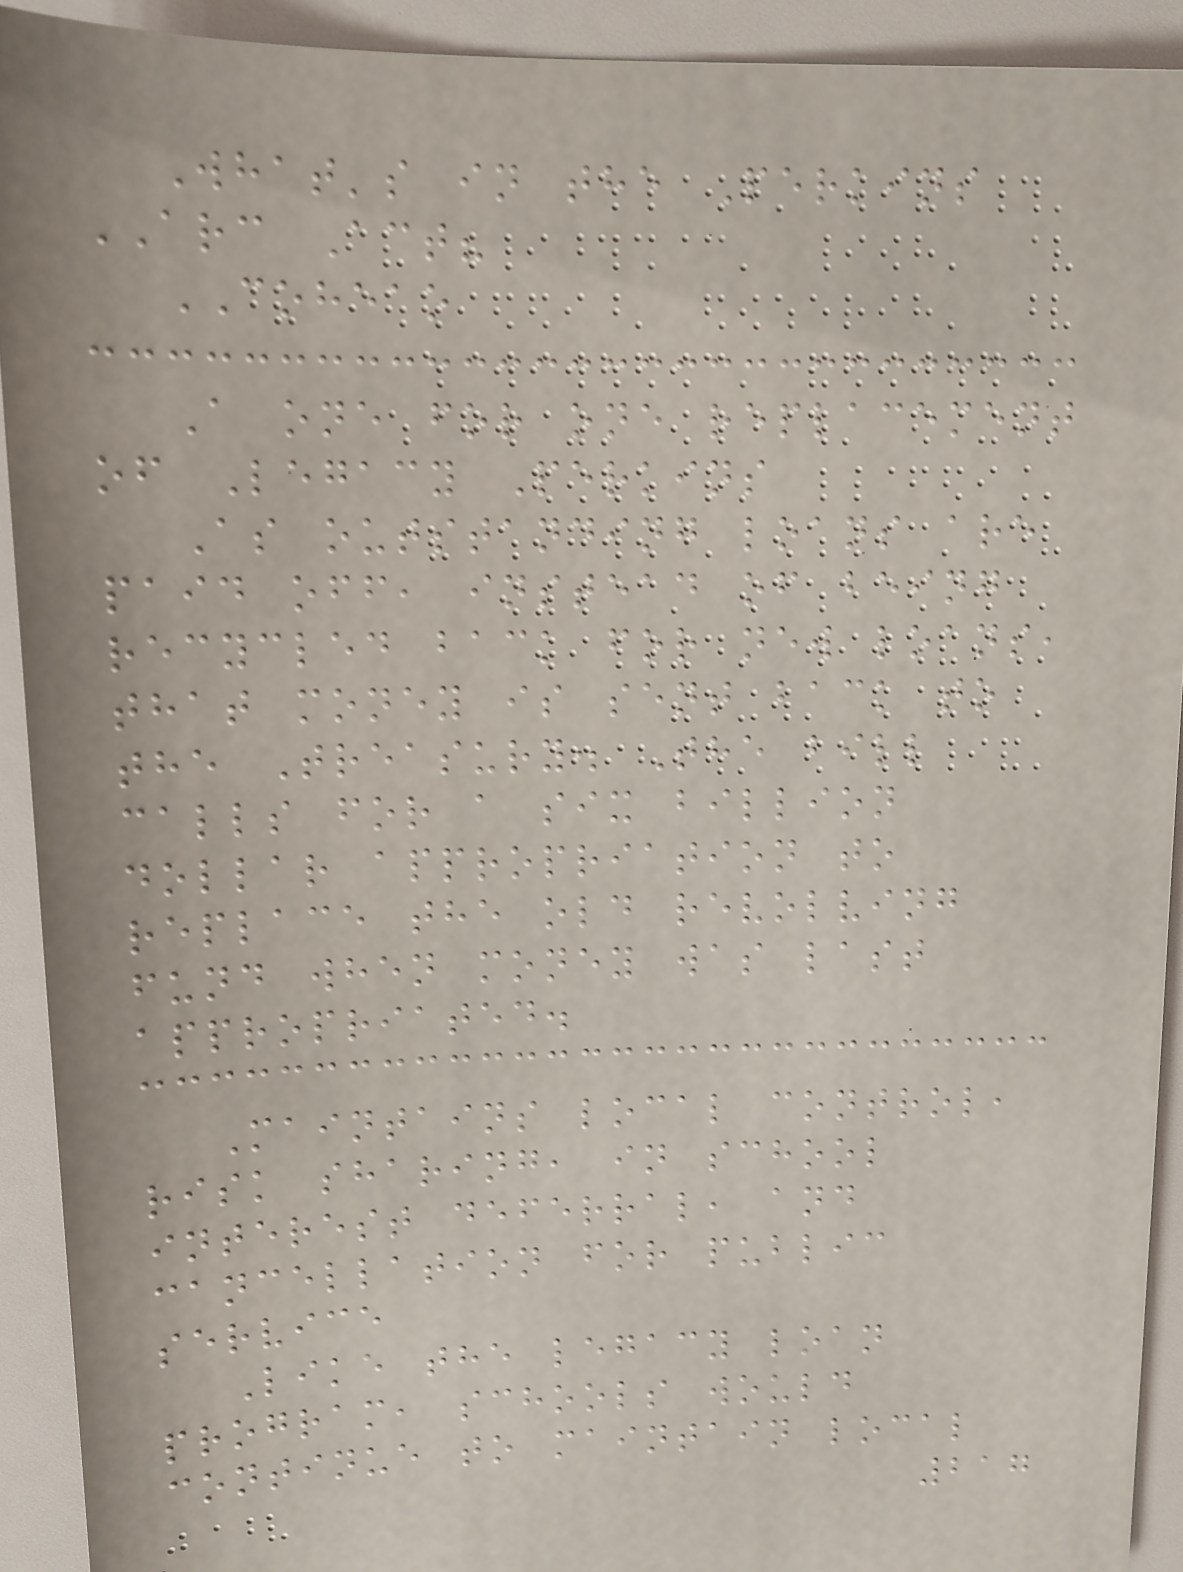What's in the Perkins
ARC Act?
COHEAO
A one for one replacement
of Legacy Perkins
As outstanding loans are
paid off, instead of being
recycled back for new loans,
that money is sent back to
the Treasury. The bill
calls for a six billion
dollar appropriation to
replace the old revolving
fund when money was last
appropriated.
Maintains local control,
risk sharing, in school
interest deferral, and
cancellation for public
service
Like the legacy loan
program, schools would
continue to maintain local
217
